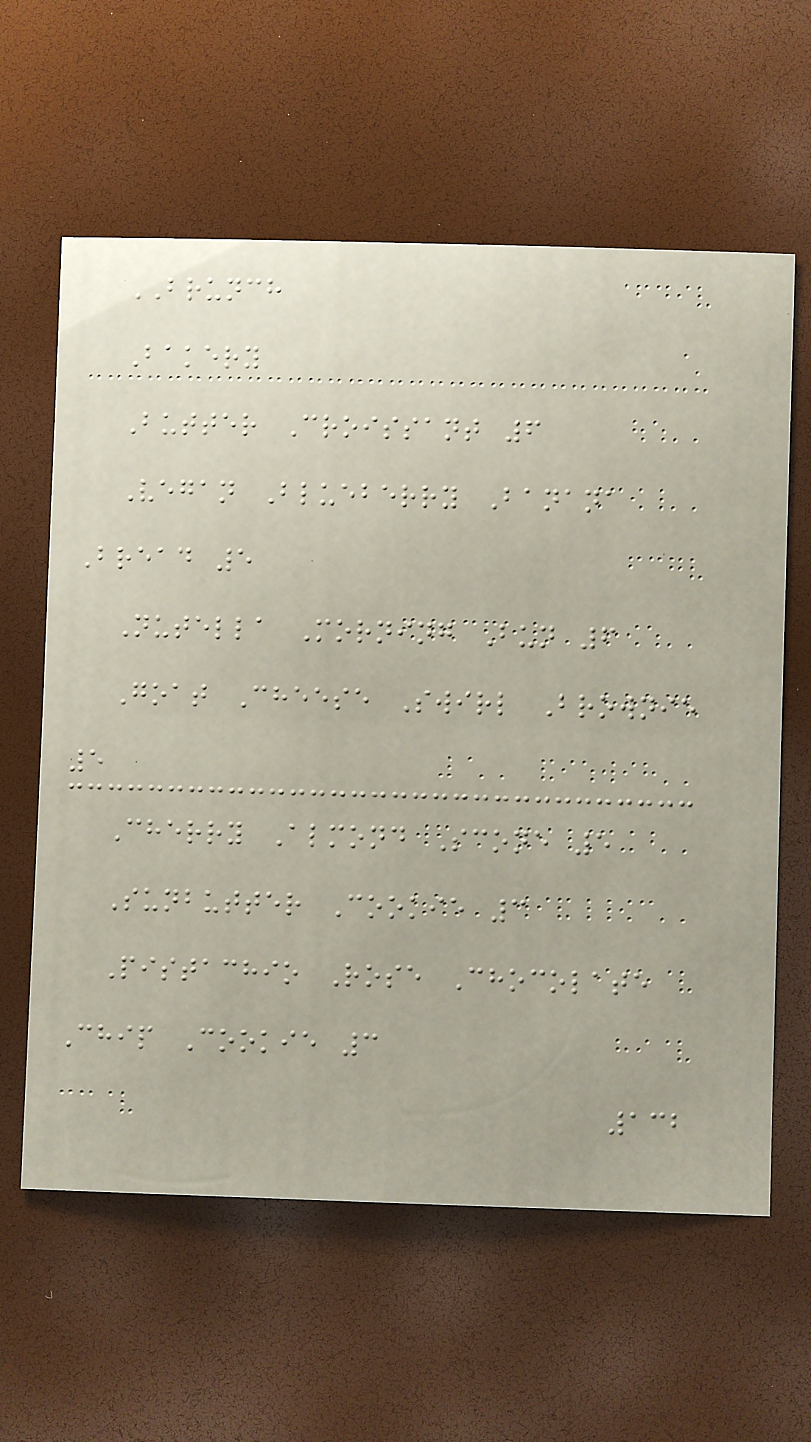BRUNCH
Bakery
Butter Croissant 6
Vegan Blueberry Banana
Bread 5
Nutella Morning Bun 6
Goat Cheese Swirl Brownie
5
Cherry Almond Scone 5
Sunbutter Cookie 3
Pistachio Rose Chocolate
Chip Cookie 3
132
